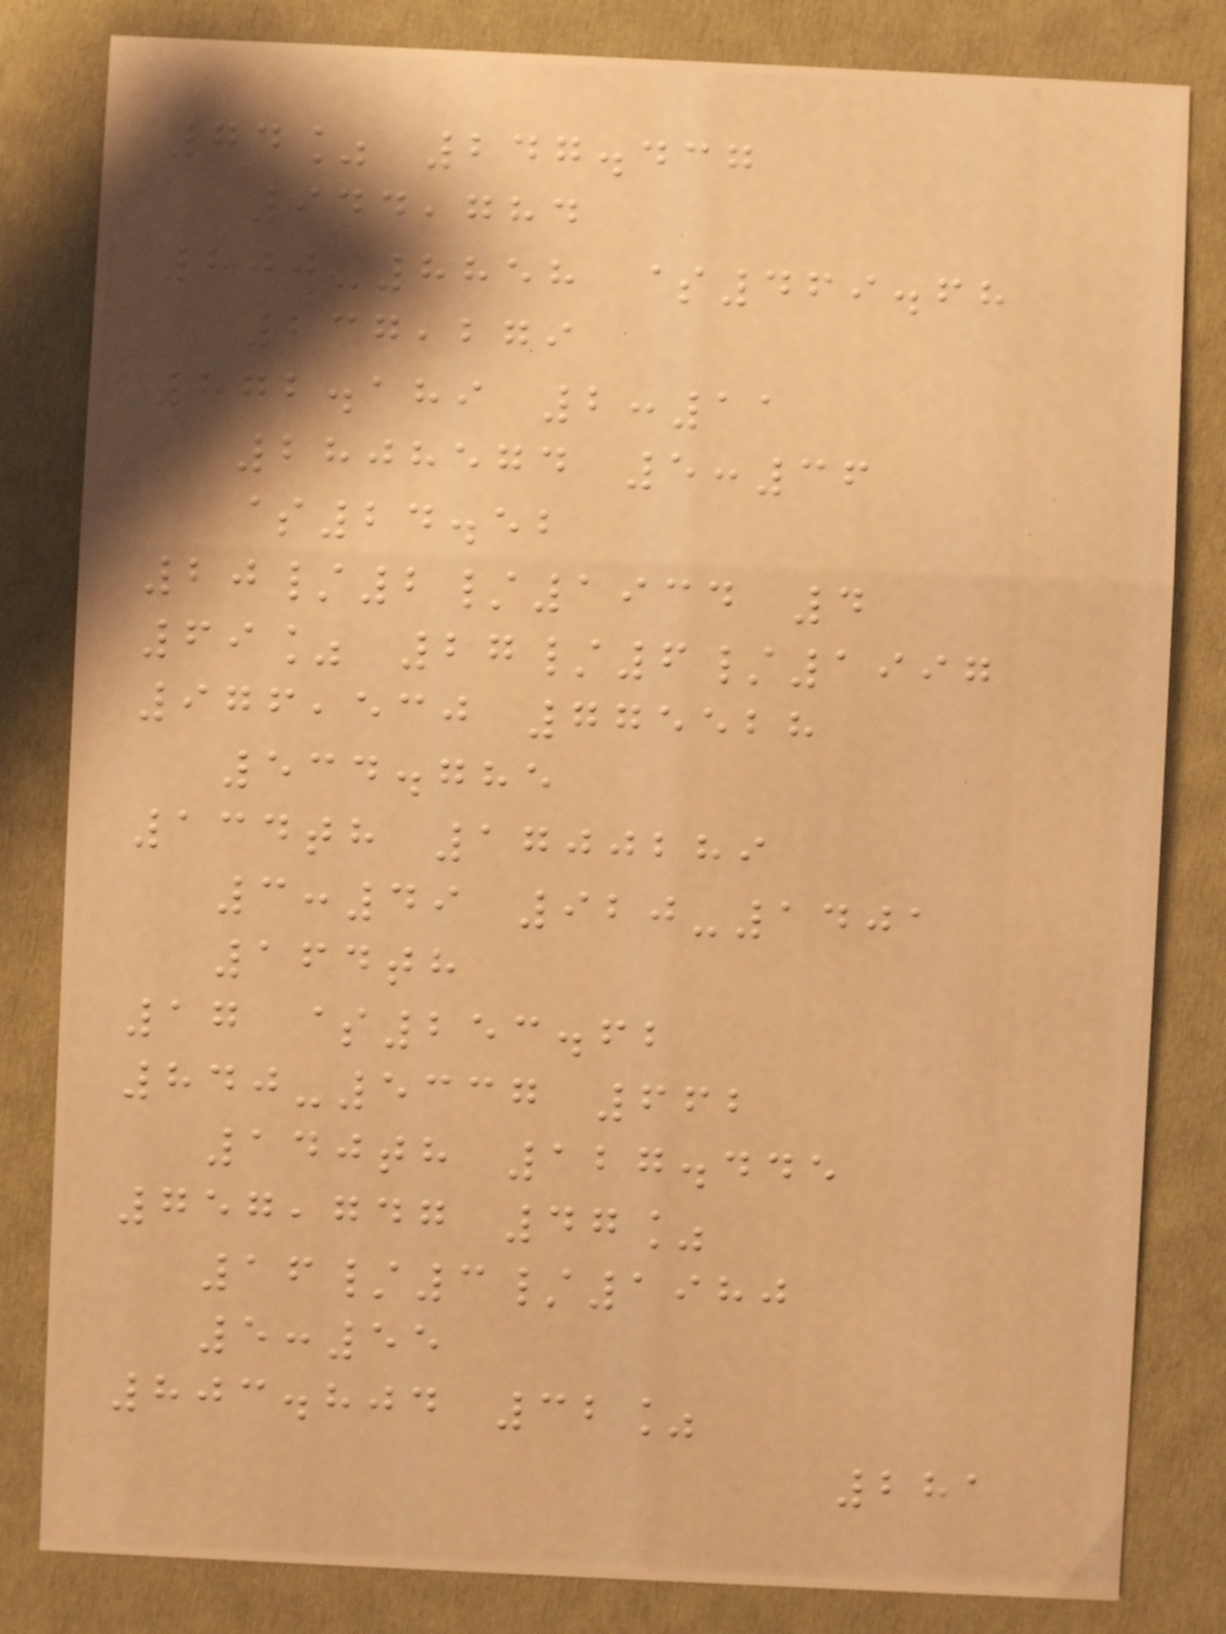74% 247.437
944,784
800-8858 $469.68
237,279
872.189 2:11
2808574 5:36
$24.52
20/2/1934 4
69% 27/6/1997
976,530 775528
534.785
134th 1700289
3:49 920-1401
164th
17 $253.62
840-5337 662
140th 127.445
757,747 47%
16/3/1980
5:55
803.804 32%
281
